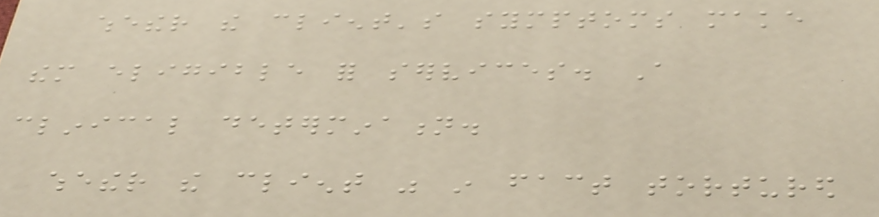whether the client's symptoms make
them eligible for services. A
clinical determination.
whether the client was in fact tortured
